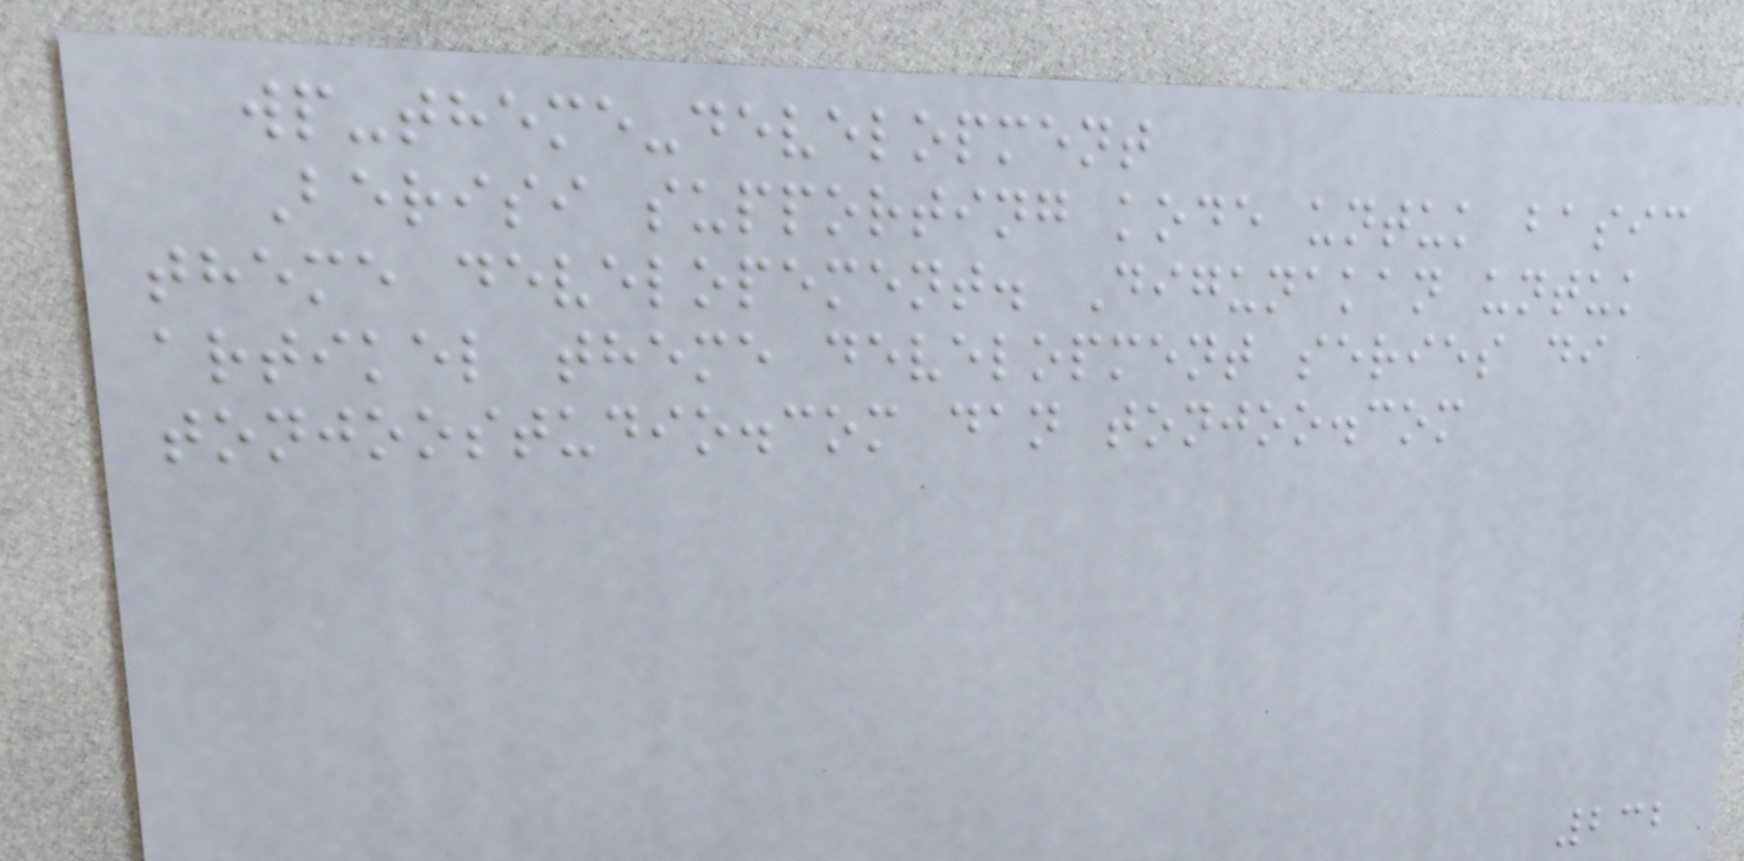wp-theme-development
Berisi supporting kode untuk basic
theme developement. Digunakan untuk
artikel theme development series di
tonjoostudio.com dan tonjoo.com
232
